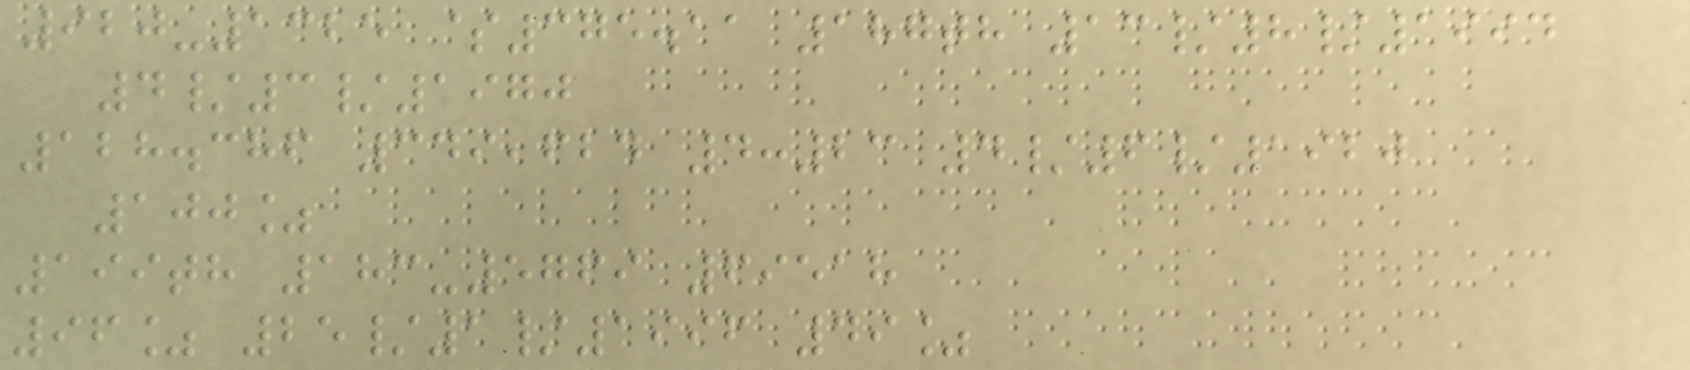920-1325 $375.11 187th 13/8/1994
4/3/1970
128.386 349,624 4:23 4/6/1920
100%
199th 183-5769 69518
96% 25/1/1996 49%
